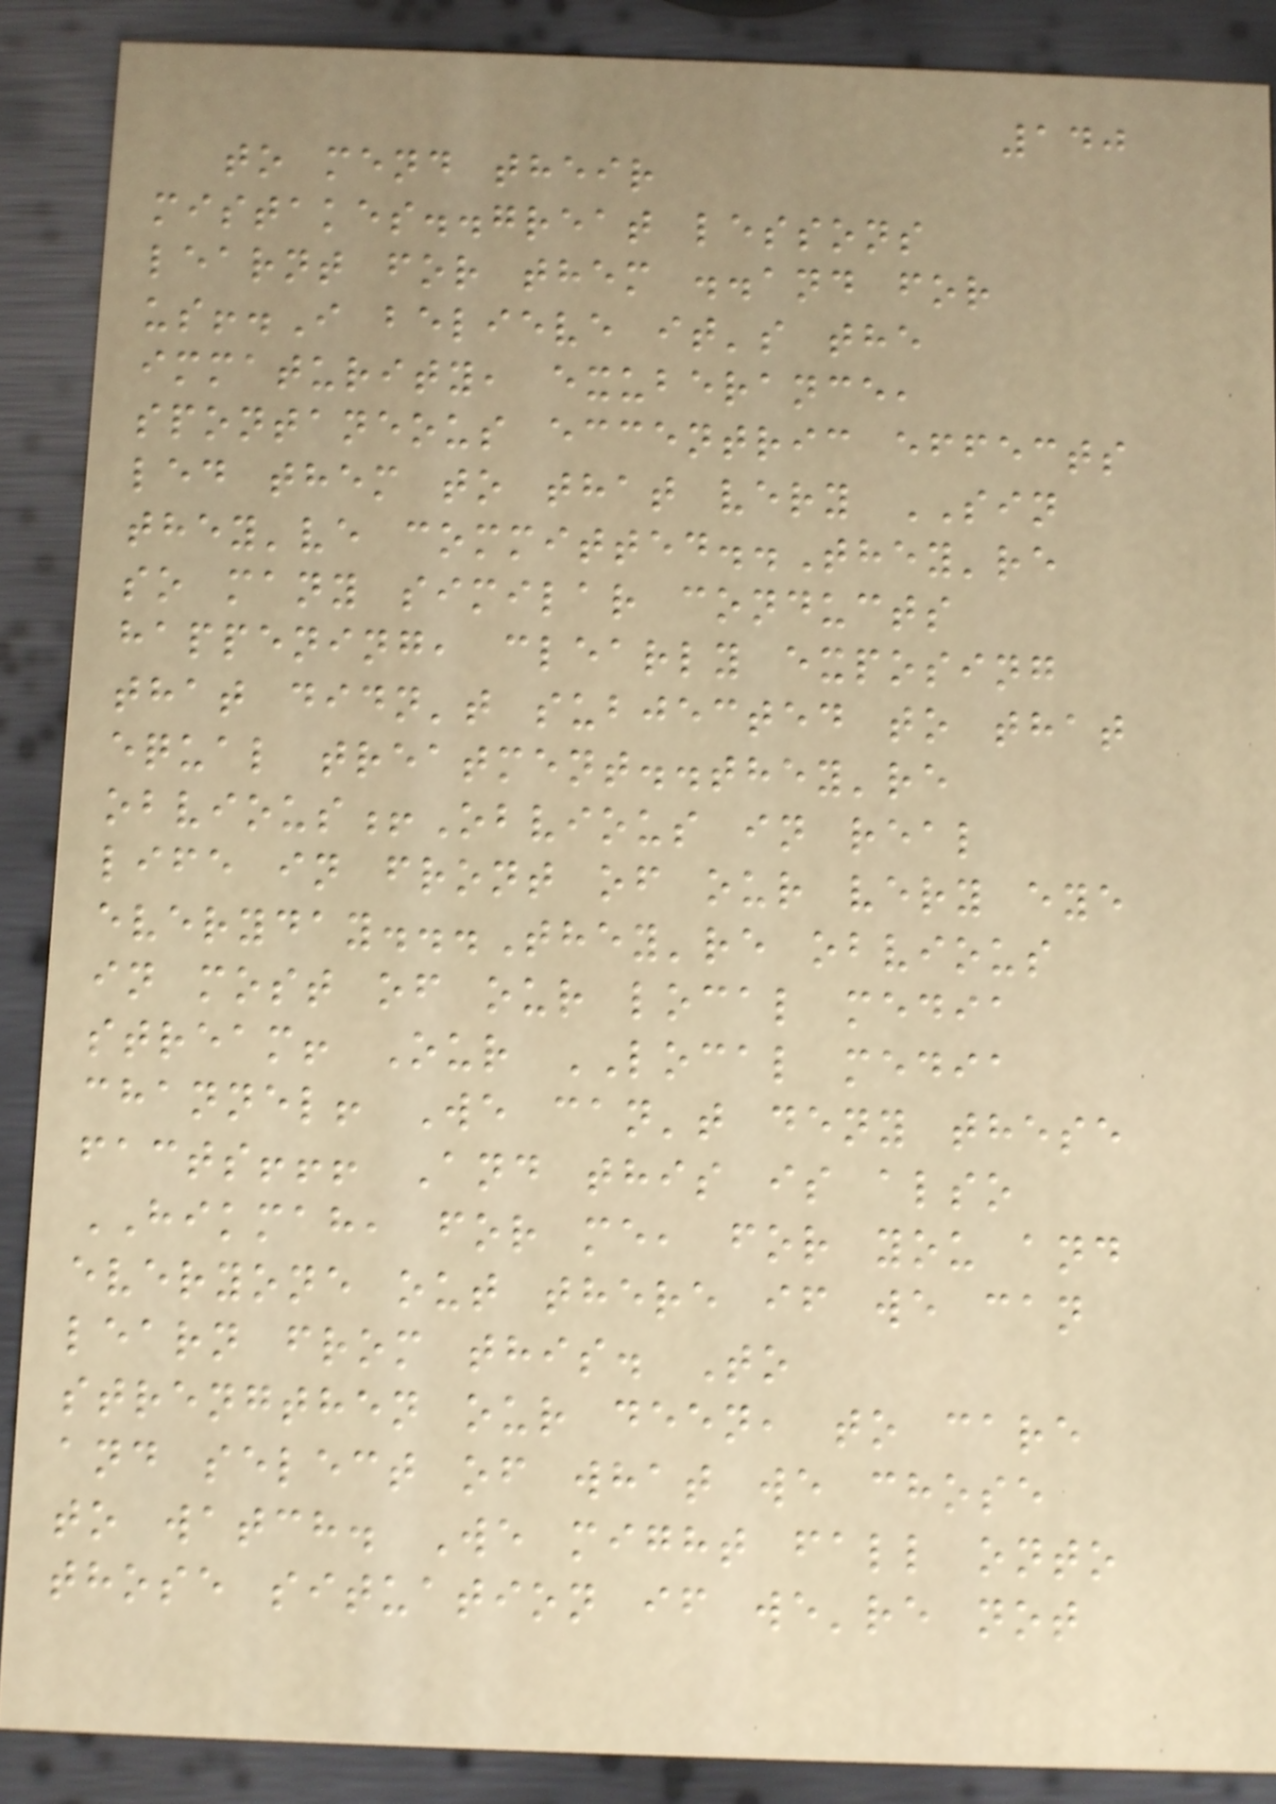140
to mend their
mistakes..great lessons
learnt for them ..and for
us!.I believe it's the
immaturity, exuberance,
spontaneous eccentric effects
led them to that very SIN
they've committed..They're
so many similar conducts
happening, clearly exposing
that didn't subjected to that
equal treatment..they're
obvious!Obvious in real
life in front of our very eye
everyday...They're obvious
in most of our local media
stream! Our LOCAL media
channel! We can't deny these
facts!!! And this is also
HIKMAH, for me, for you and
everyone out there if we can
learn from this. To
strengthen our deen, to care
and select of what we chose
to watch. We might fall onto
those situation if we're not
